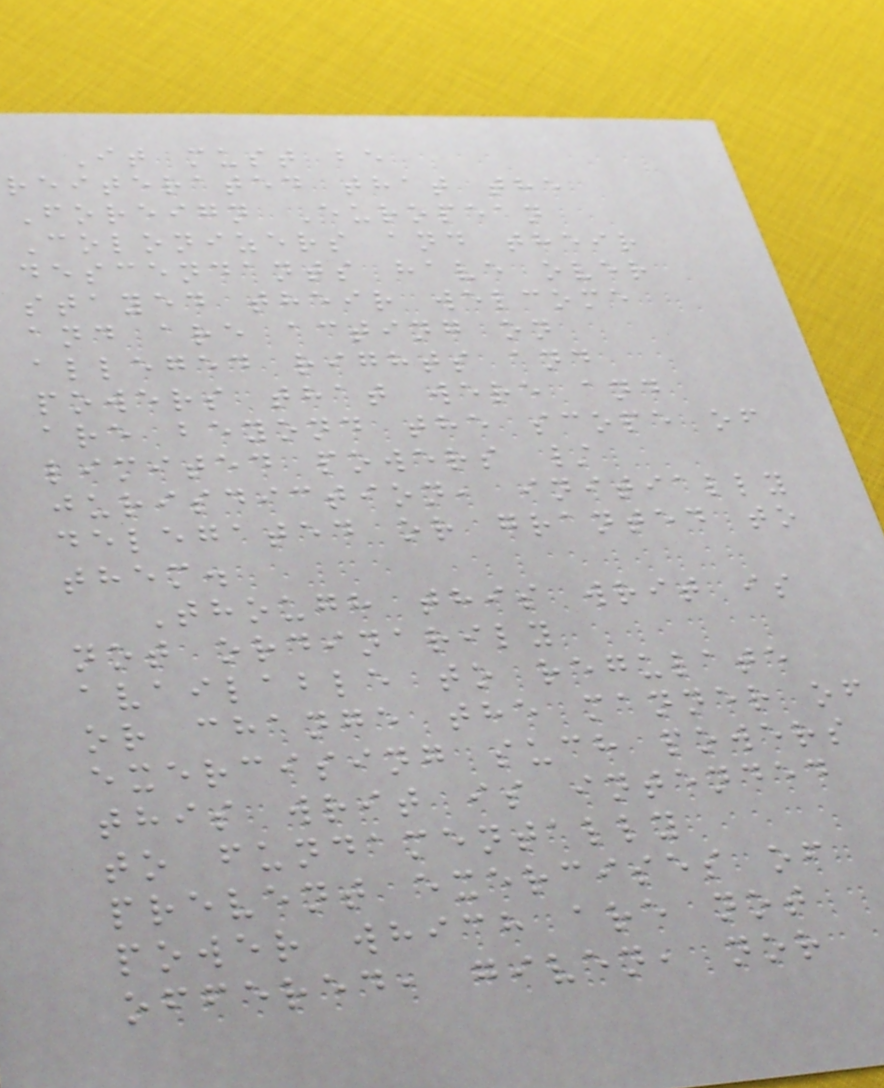It must be
reiterated that the
Foreign European
Colonizers and their
descendants have over
stayed their welcome
and are acting on
alleged rights and
powers that were and
are beyond the scope of
limited powers /
jurisdiction, initially
delegated or granted to
them.
Though this writ is
not ordinarily
available to regulate
or change the manner of
exercising such powers
this writ is intended
to fundamentally
prevent exercises of
power which are not
offered, given, nor
